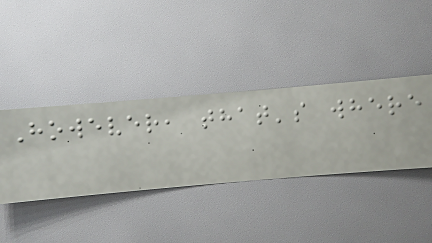However, that's where
